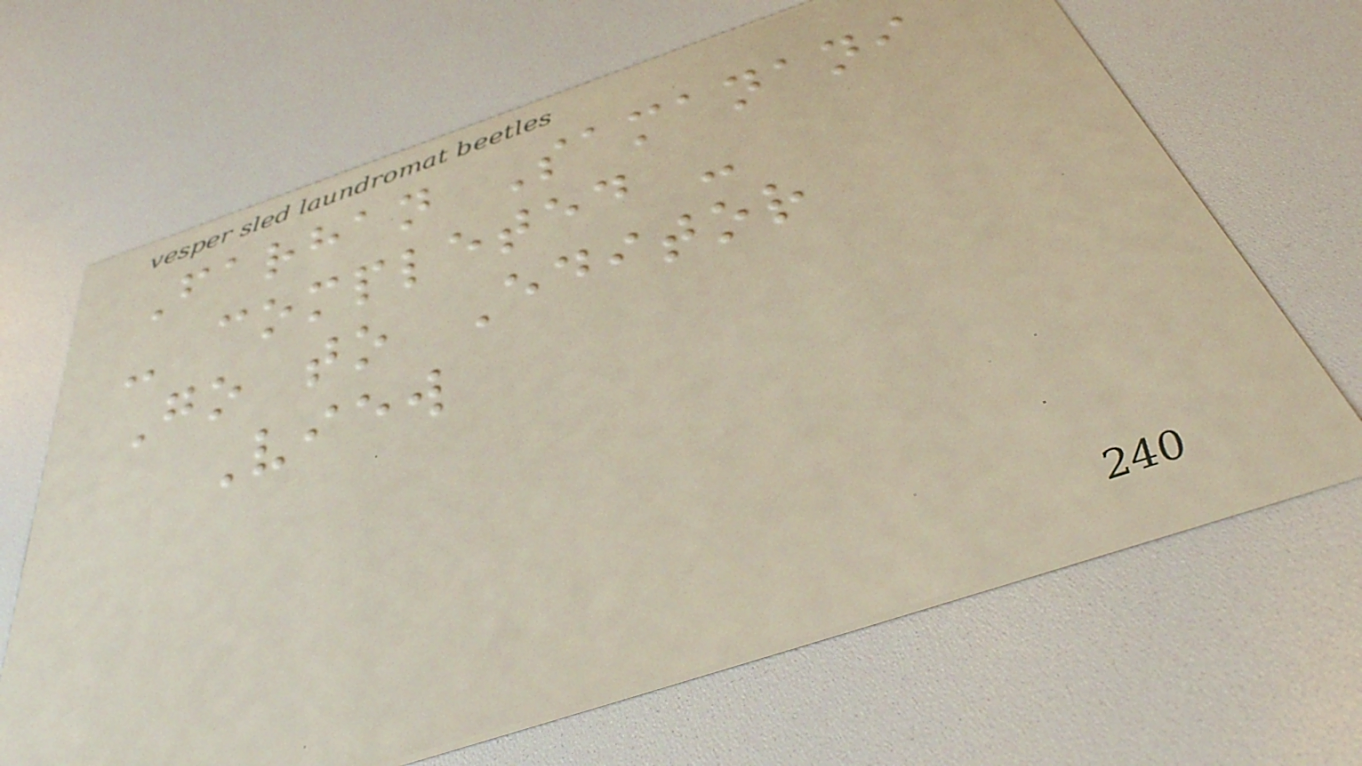Farhan Samanani
- completed -
Go to Editor
View
